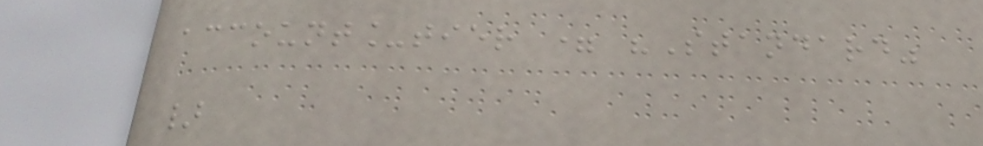account_tier = "Standard"
}
